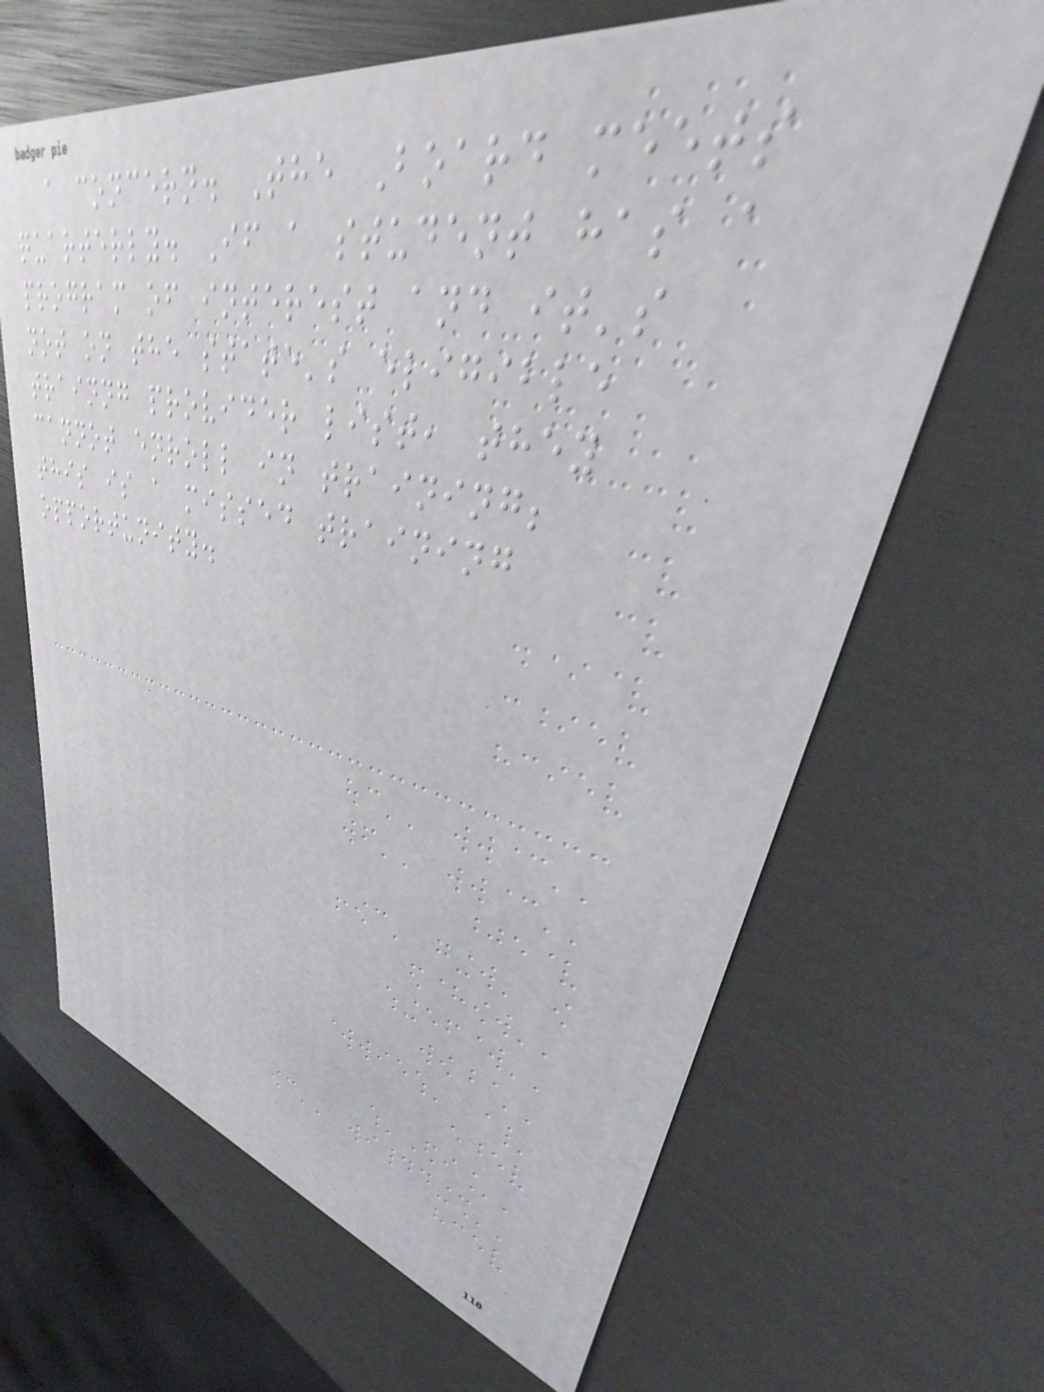a concern. The Board meets
quarterly. If a student has a
program of interest and it's
not on the state's eligible
trainng provider list, they
cannot enroll in training;
this is a missed training
opportunity.
